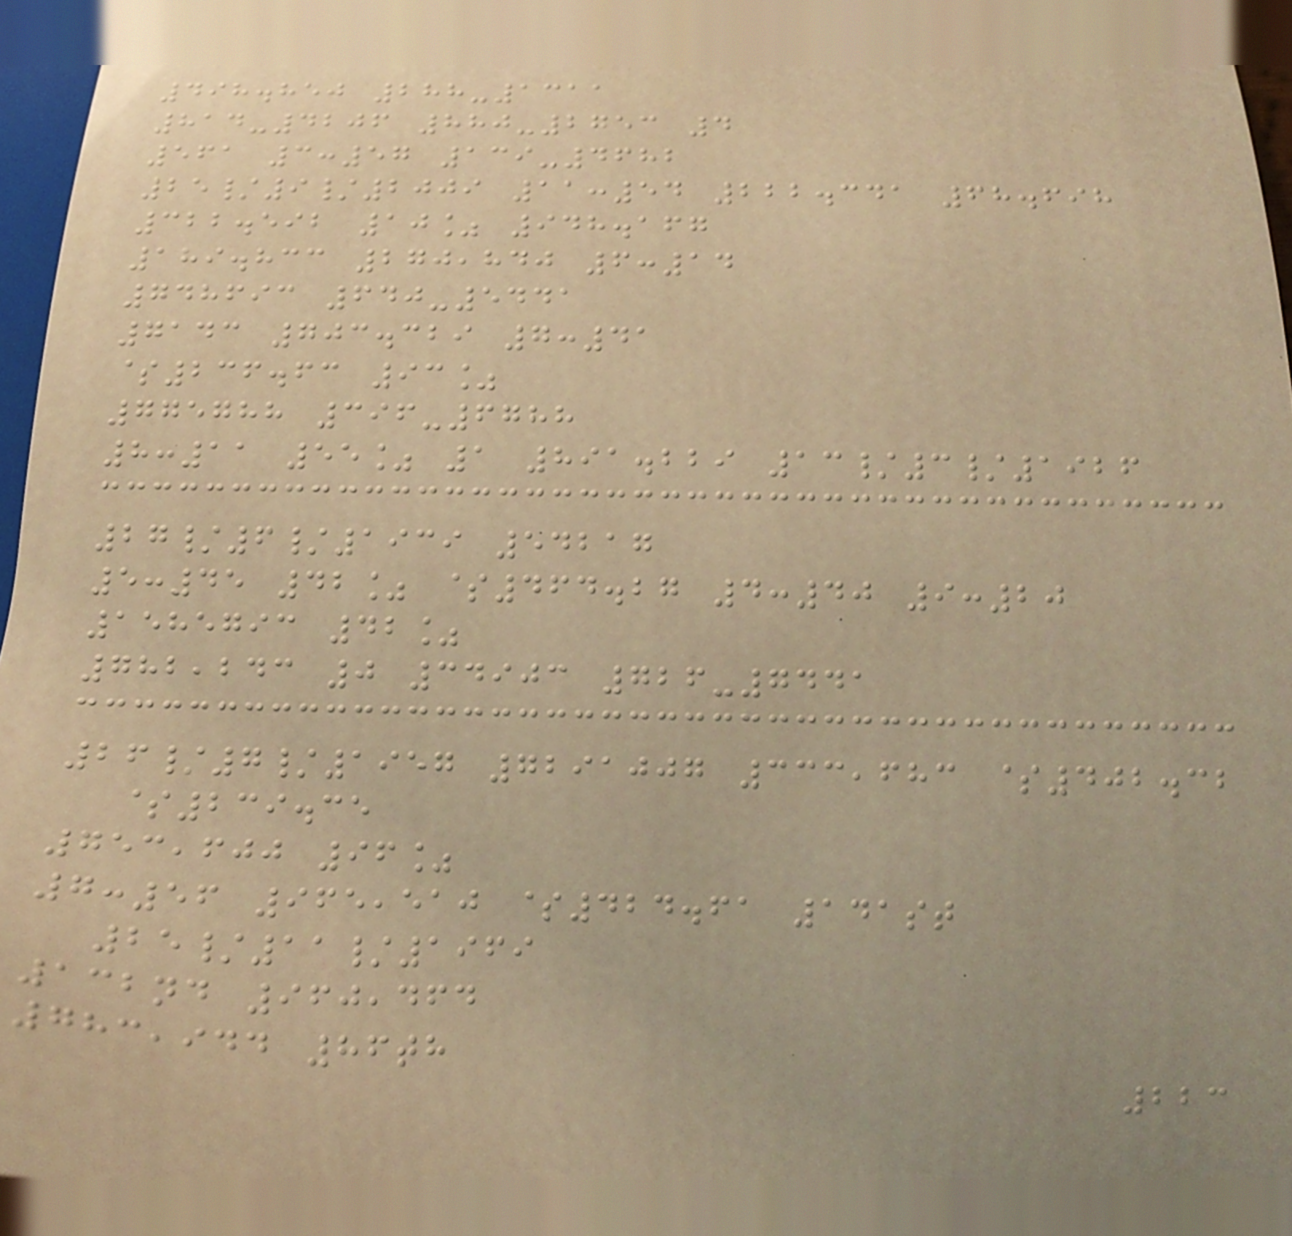498.850 288-1311
814-4206 880-2753 4
561 3:57 139-4682
25/9/2009 11:54 222.341 68.698
322.592 10% 948.167
189.833 270,840 6:14
748693 640-5441
7143 703.329 7:41
$236.63 93%
775788 396-6788
8:11 55% 1 891.229 13/3/1926
27/6/1939 54217
5:45 42% $464.27 4:40 9:20
1585793 42%
782,243 0 34903 726-7441
26/7/1957 7291007 333,683 $402.32
$239.35
753,600 96%
7:56 965,510 $424.61 141st
25/11/1969
132nd 960,464
783,944 86th
223
